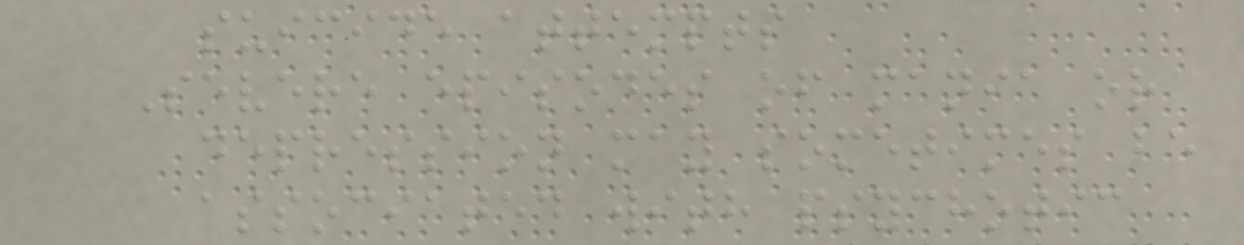suicide attempts
Severe episodes of mania or
depression may sometimes be
associated with psychotic
